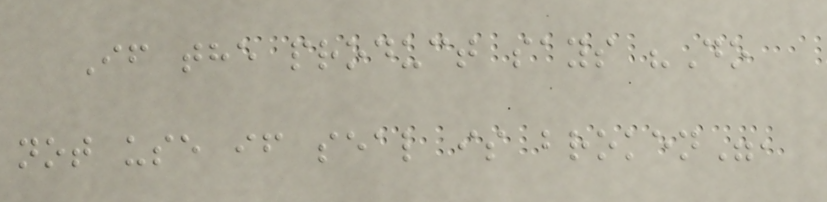If the product says "Do
not use if seal is broken",
